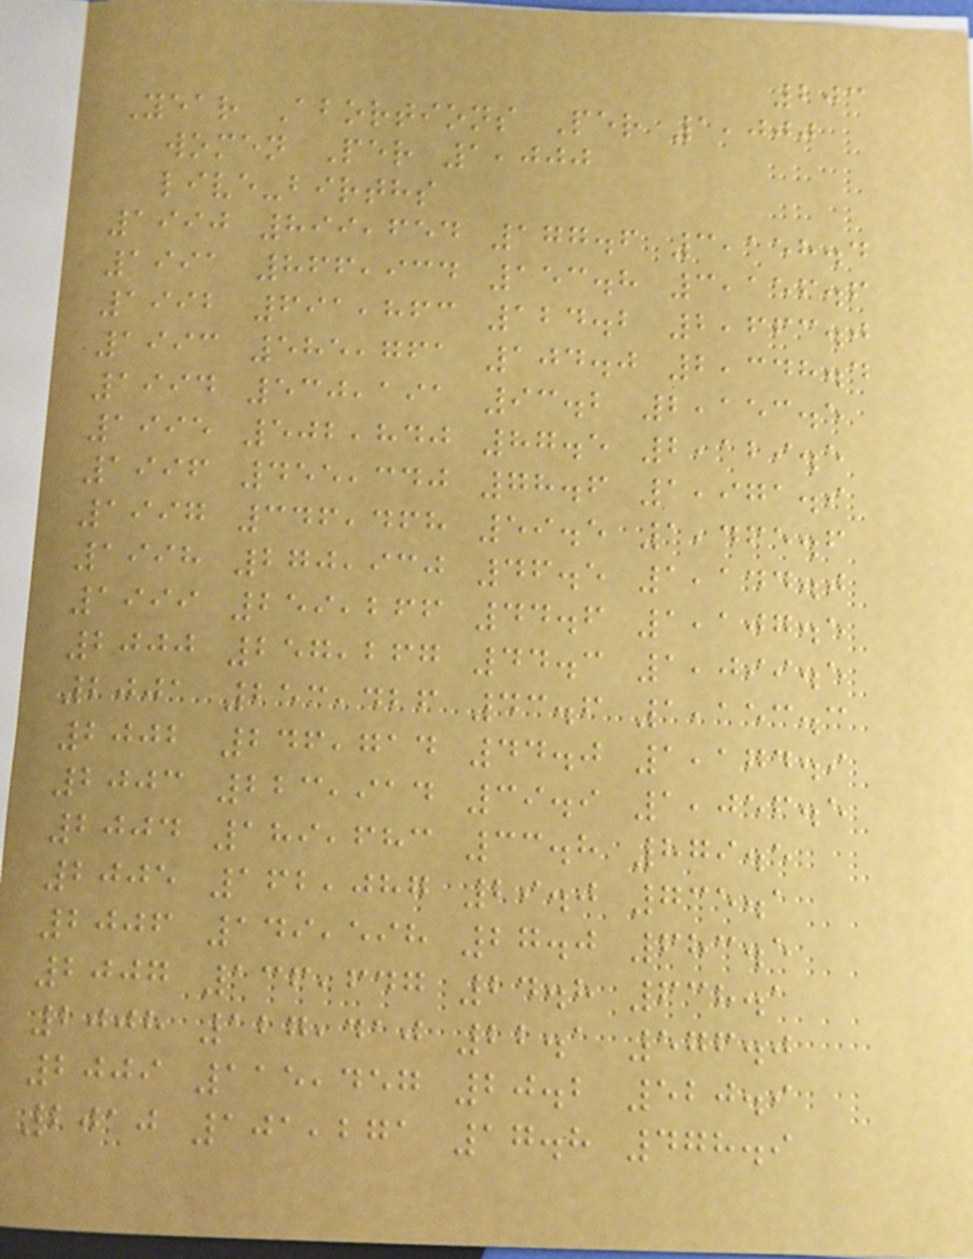203
Year Abortions Per 1,000
women Per 1,000
live-births
1990 899,654 177.6 3,158.4
1991 866,934 153.8 3,156.6
1992 691,863 124.2 2,663.0
1993 585,761 104.0 2,348.4
1994 530,191 93.2 2,153.5
1995 502,840 87.5 2,129.5
1996 455,340 78.6 1,971.9
1997 346,468 59.5 1,465.6
1998 270,930 46.5 1,144.0
1999 259,266 44.6 1,107.5
2000 257,267 44.3 1,099.5
2001 253,426 43.6 1,153.3
2002 246,714 44.0 1,174.9
2003 223,914 39.9 1,056.5
2004 189,683 33.8 879.5
2005 162,087 29.0 735.1
2006 149,598 27.0 683.5
2007 136,647 24.8 638.1
2008 127,410 22.1 576.0
2009 115,457 20.2 520.9
2010 101,271 17.8 478.9
